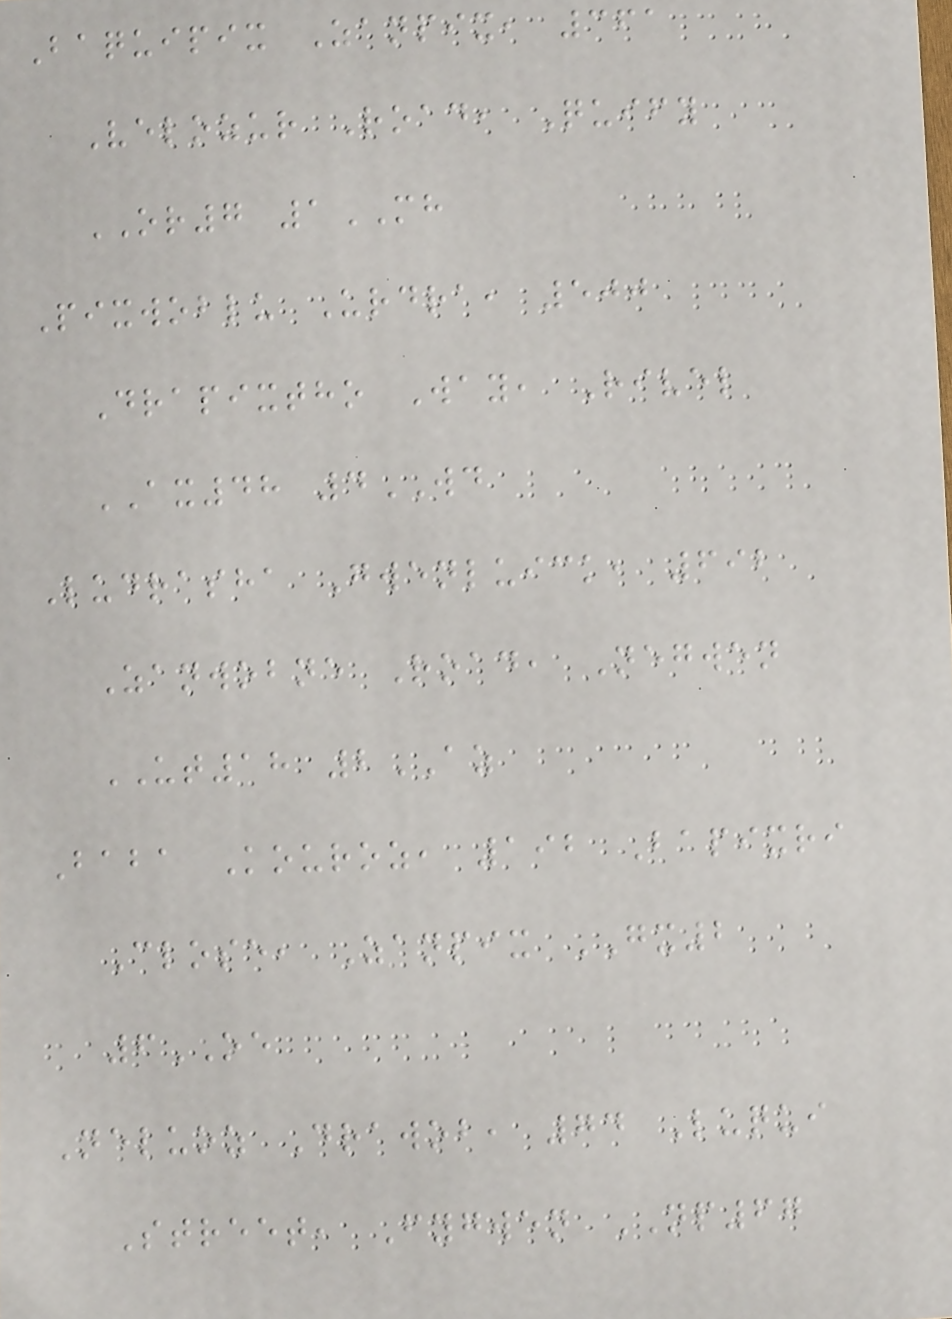Baquipix Zanpix, 361
Velozur Road, Quify
OR7 1MH
Pixwoblu Urdra, 500
Drapixtho Way, Rivel
AX48 4WD
Ludrasha Gwenluick, 692
Zanwobne Road, Negwen
UT18 2AZ
Baba Kouroz, 192 Bapixri
Close, Zanpix GX2
6OE
Neluoz Drawob, 74 Luqui
Street, Fygwen NP67
